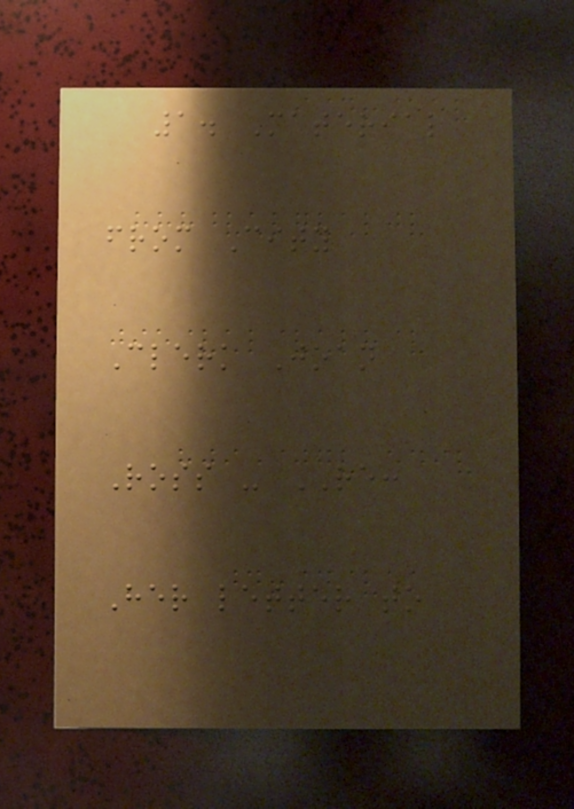1. Material
from City
Clerk Joan
Ross - RE:
Her letter to
